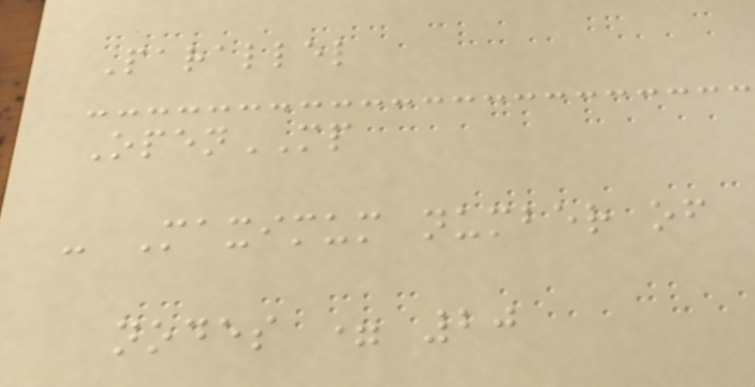Parallel
OpenMP
- Maximum number of
nodes = 20
